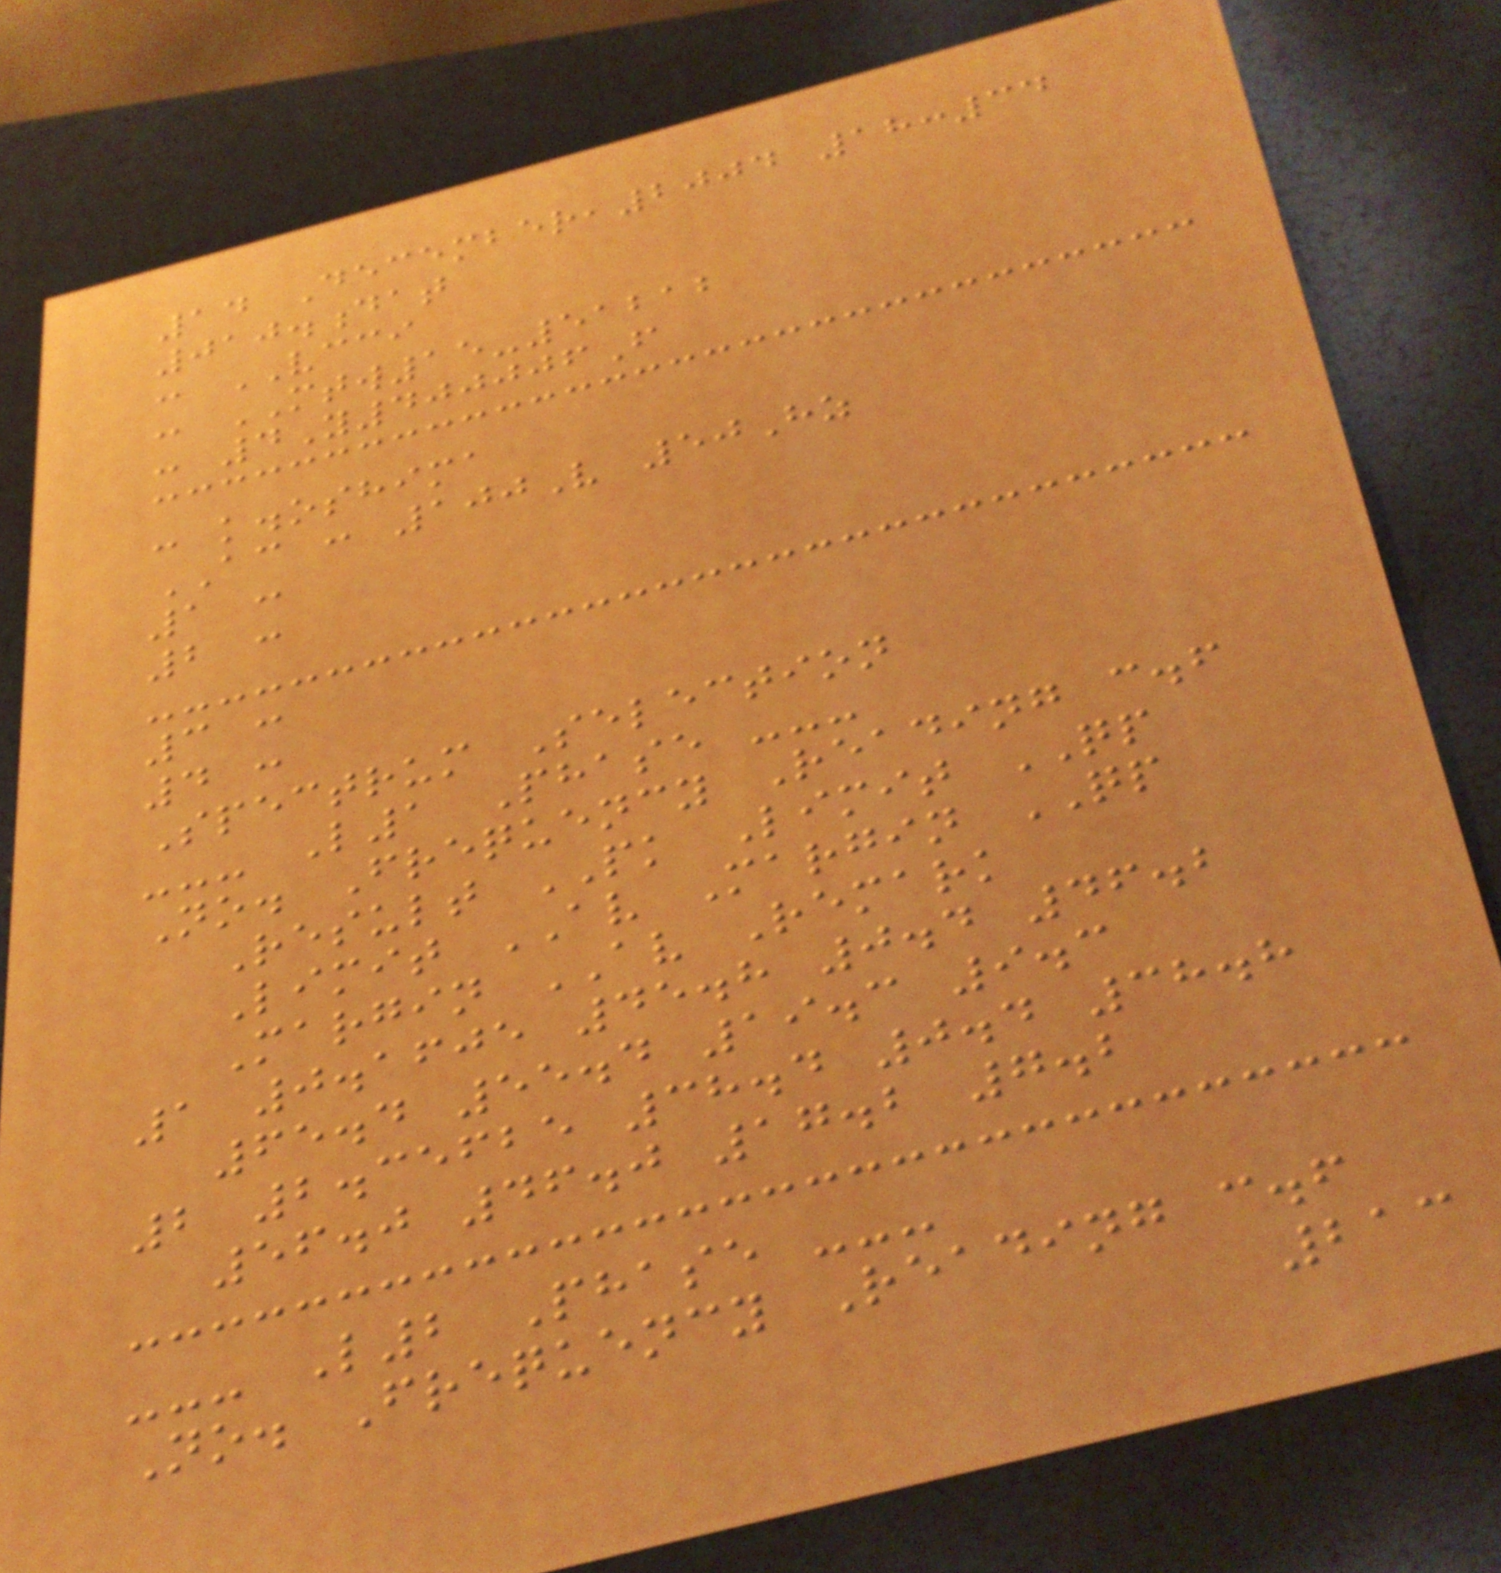14 December,2004 18:34
010.dat
: VCCI
: MTW15-51212
: 4Y400006F
: k.oshima
AC : 100V 50Hz
1 :
2 :
3 :
4 :
Spectrum Selection
--- L1 Phase ---
No. Frequency Reading c.f
Result PK Limit QP
Limit AV Margin QP
Margin AV Remark
1 0.1605 45.8 0.4 46.2
65.4 55.4 19.3 9.3
2 2.35625 38.4 0.4 38.8
56.0 46.0 17.2 7.2
--- L2 Phase ---
No. Frequency Reading c.f
213
